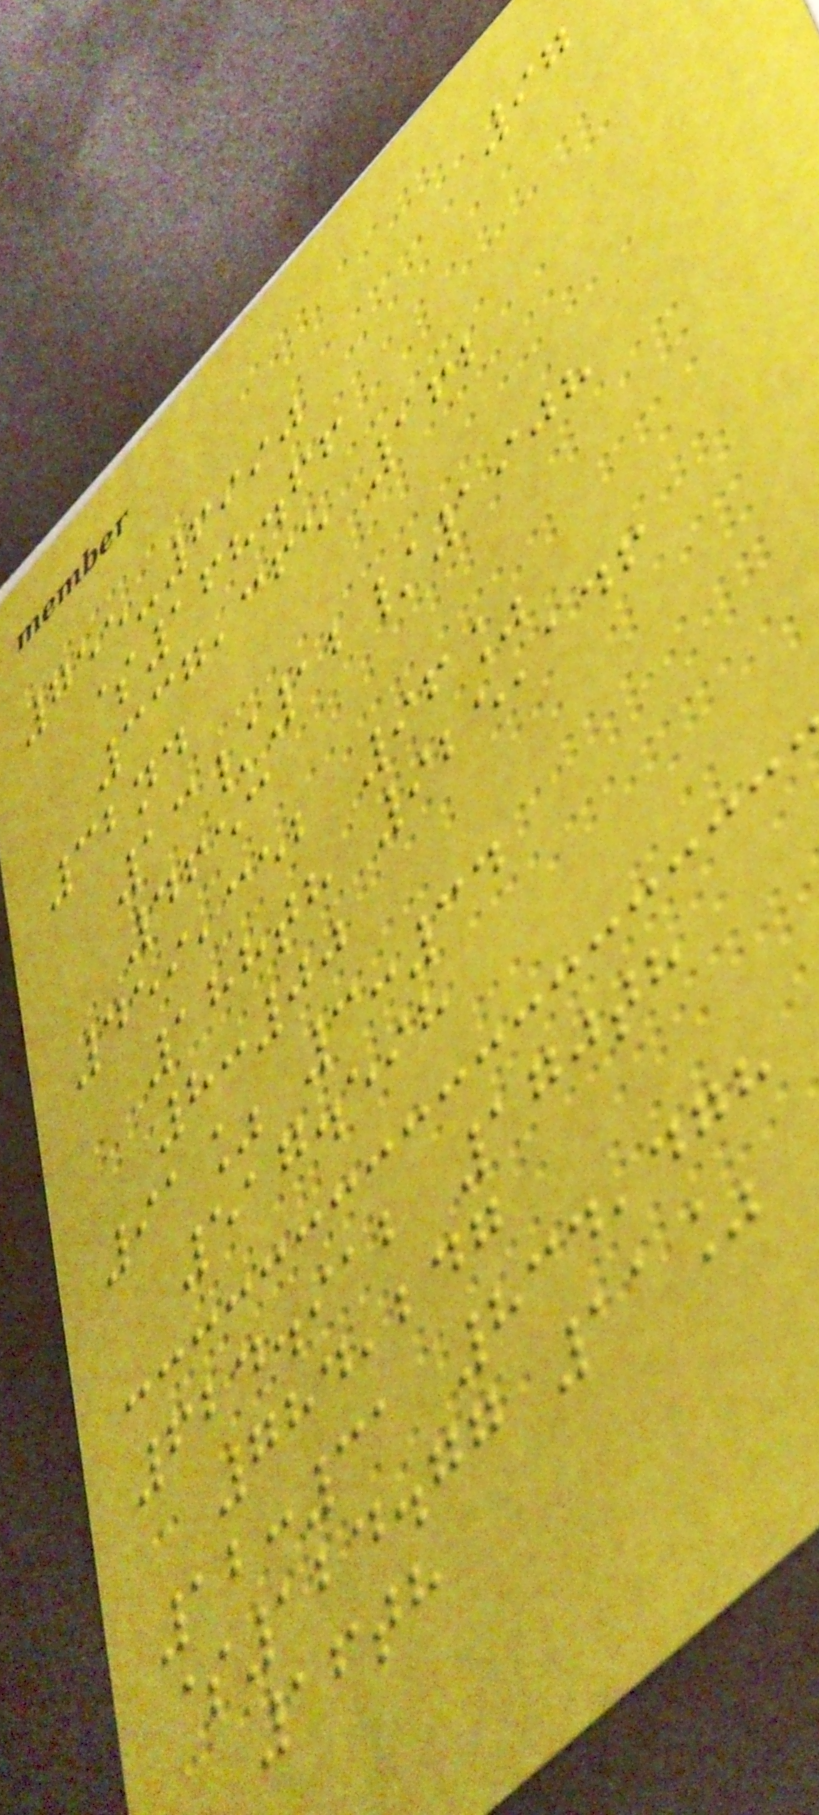97
755-6990
$168.66
337,365 162
32nd
13/12/1908
4653
459,352 96%
188th 925,146
8:00
91% 3:34
517.598
624.912 170th
784,247
12:31 834,478
$124.77 11%
16th
